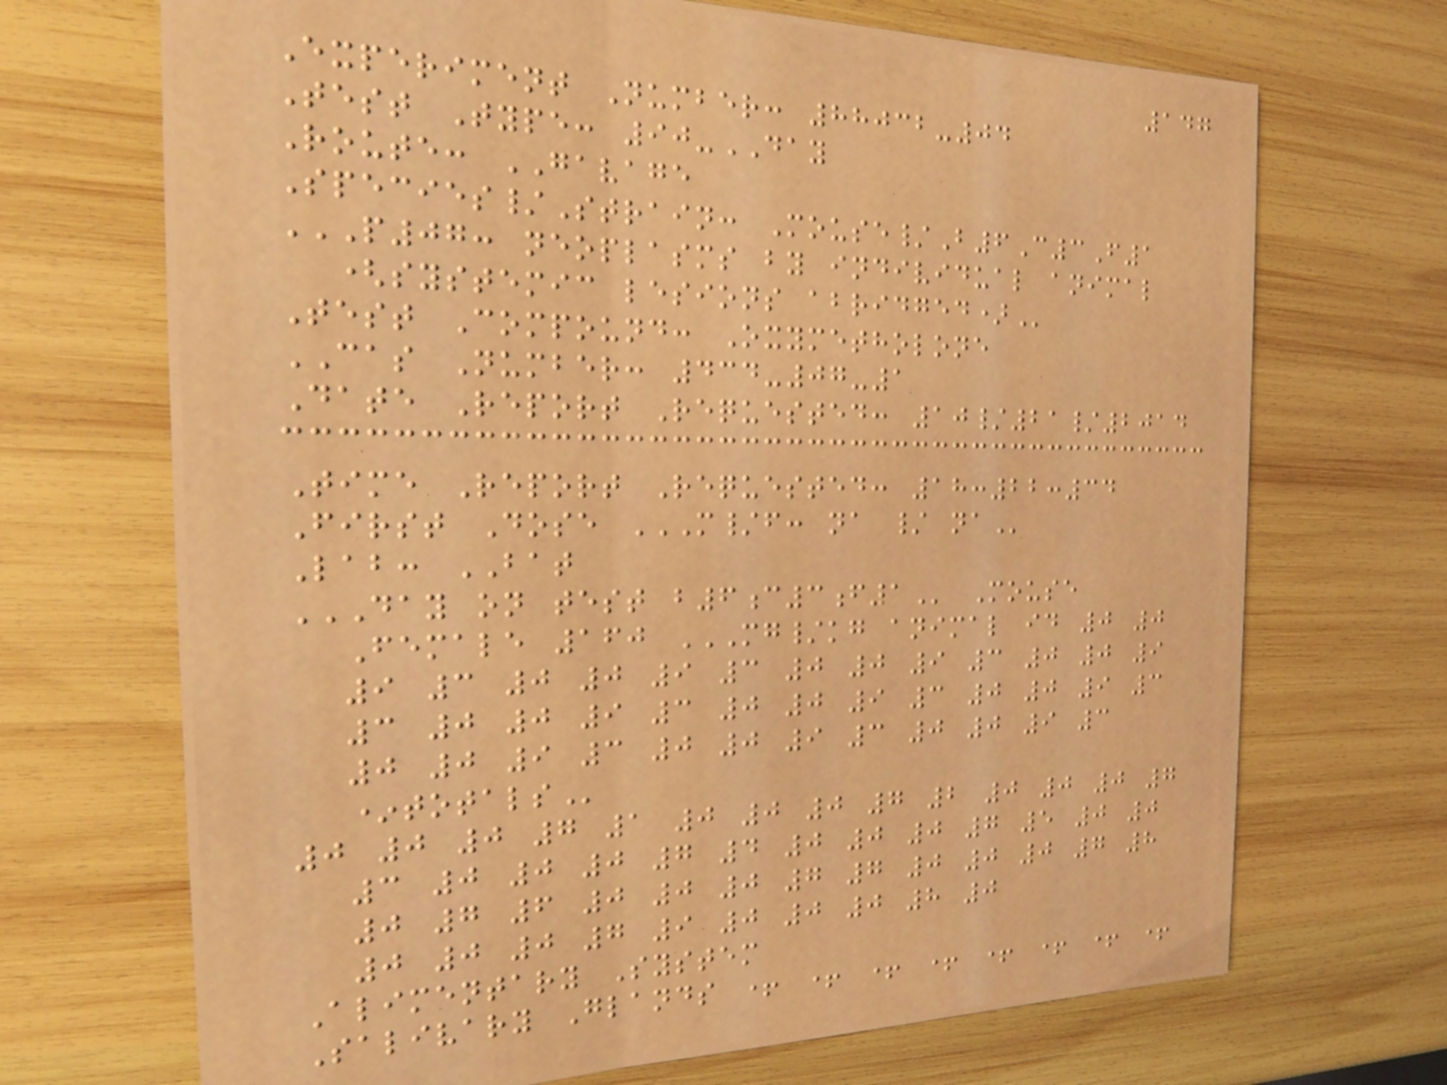147
Experiment Number: 88032-04
Test Type: 90-DAY
Route: GAVAGE
Species/Strain: Mouse/B6C3F1
P07: NEOPLASMS BY INDIVIDUAL ANIMAL
(SYSTEMIC LESIONS ABRIDGED)
Test Compound: Oxymetholone
CAS Number: 434-07-1
Date Report Requested: 10/21/2014
Time Report Requested: 18:22:34
First Dose M/F: NA / NA
Lab: BAT
DAY ON TEST B6C3F1 Mouse
Female 160 MG/KG ANIMAL ID 0 0
9 3 0 0 9 3 0 0 9 3 0 0 9
3 0 0 9 3 0 0 9 3 0 0 9 3
0 0 9 3 0 0 9 3 0 0 9 3
*TOTALS
0 0 0 7 1 0 0 0 7 2 0 0 0 7
3 0 0 0 7 4 0 0 0 7 5 0 0
0 7 6 0 0 0 7 7 0 0 0 7 8
0 0 0 7 9 0 0 0 8 0
Alimentary System
Salivary Glands + + + + + + + +
